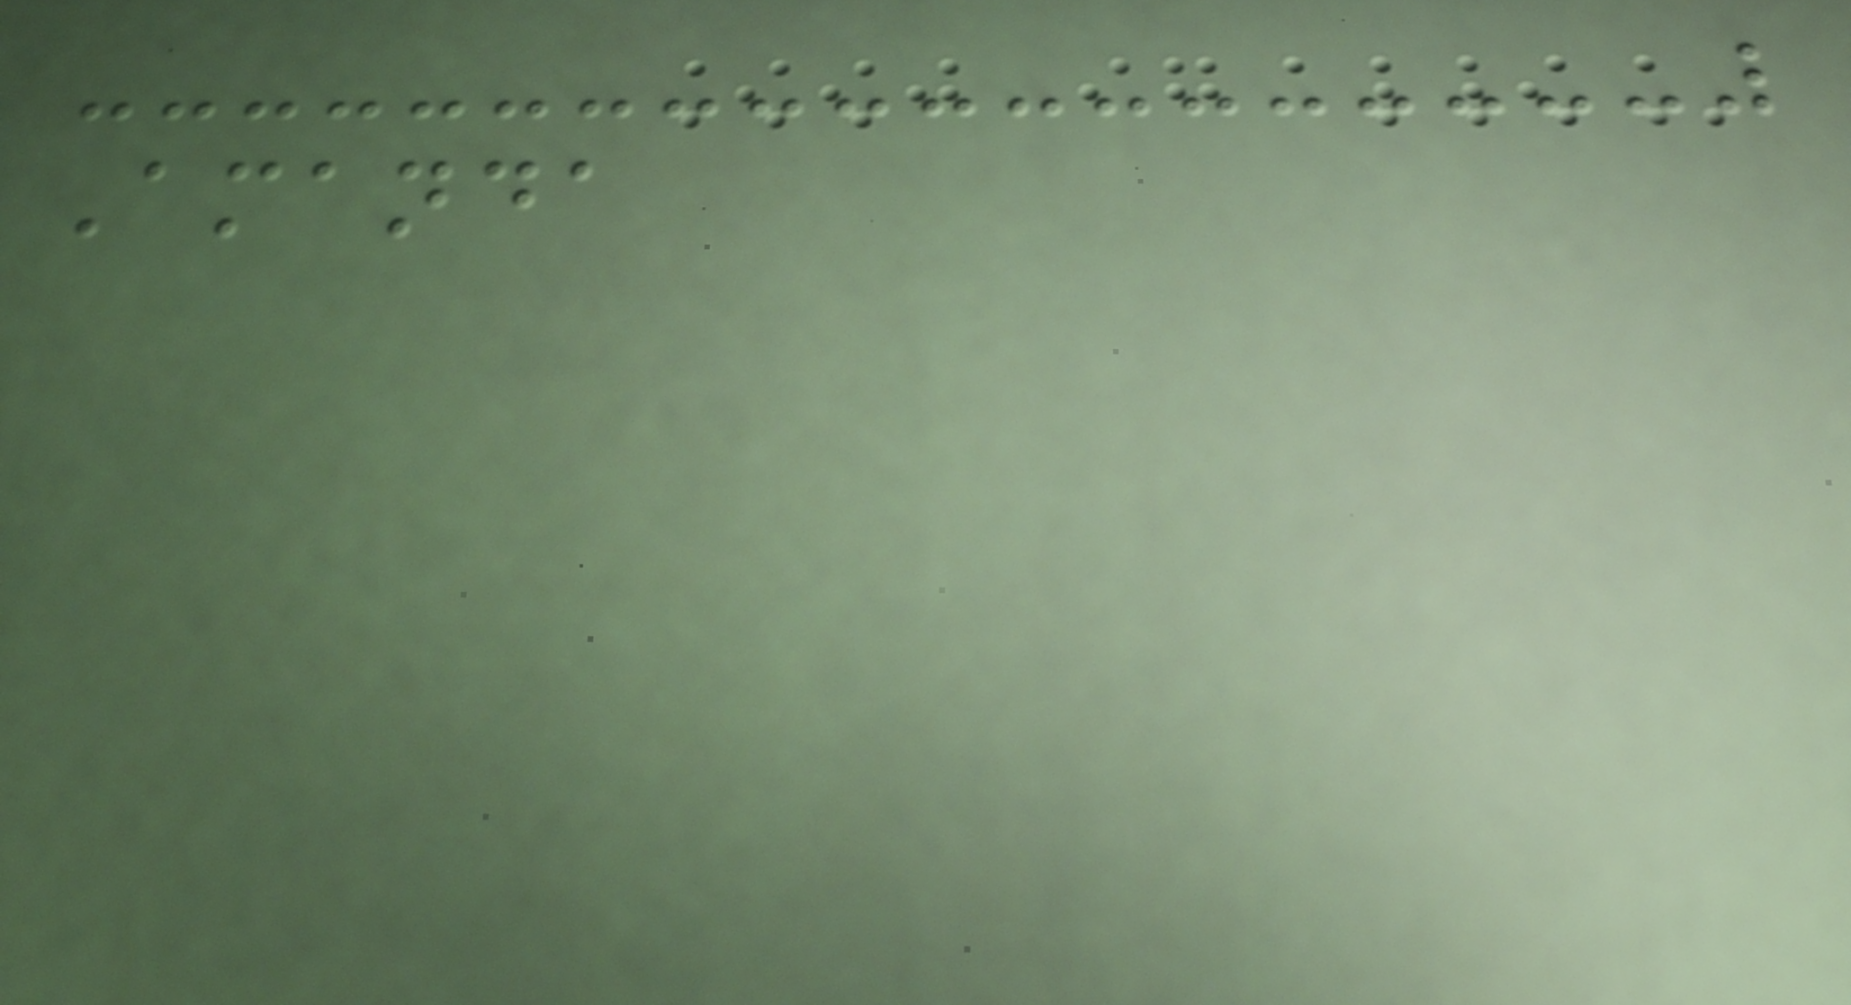Amanda
